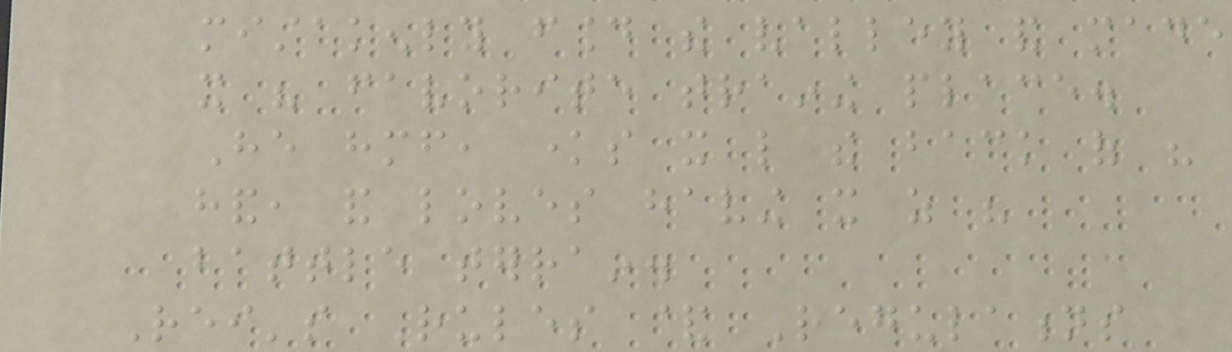mistakenly found the valley and made
it his favorite training place.
He himself, knows it like the back of his
hand, and loves having it as his
battle terrain.
Rei's Rules & Regulations
